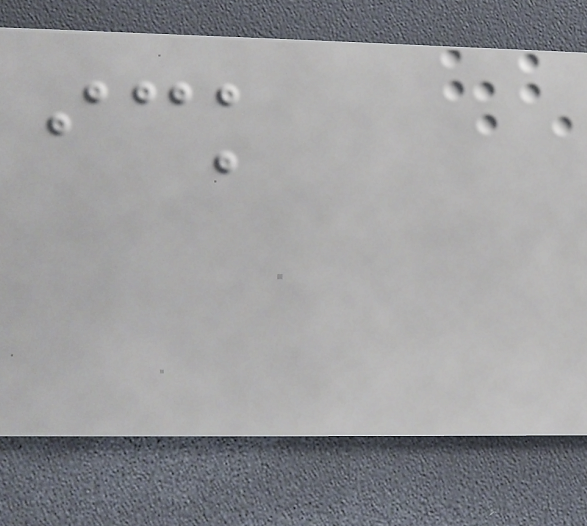ick
